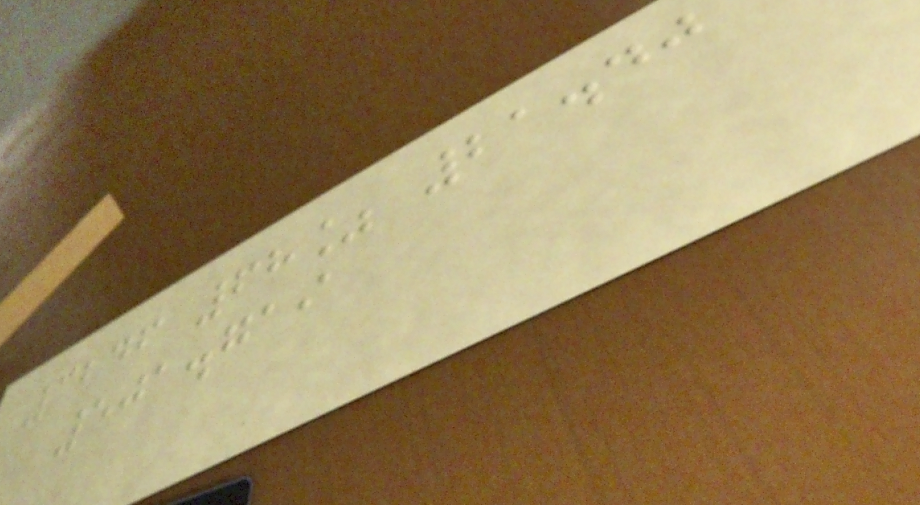3246 68% 21.40
501.719
